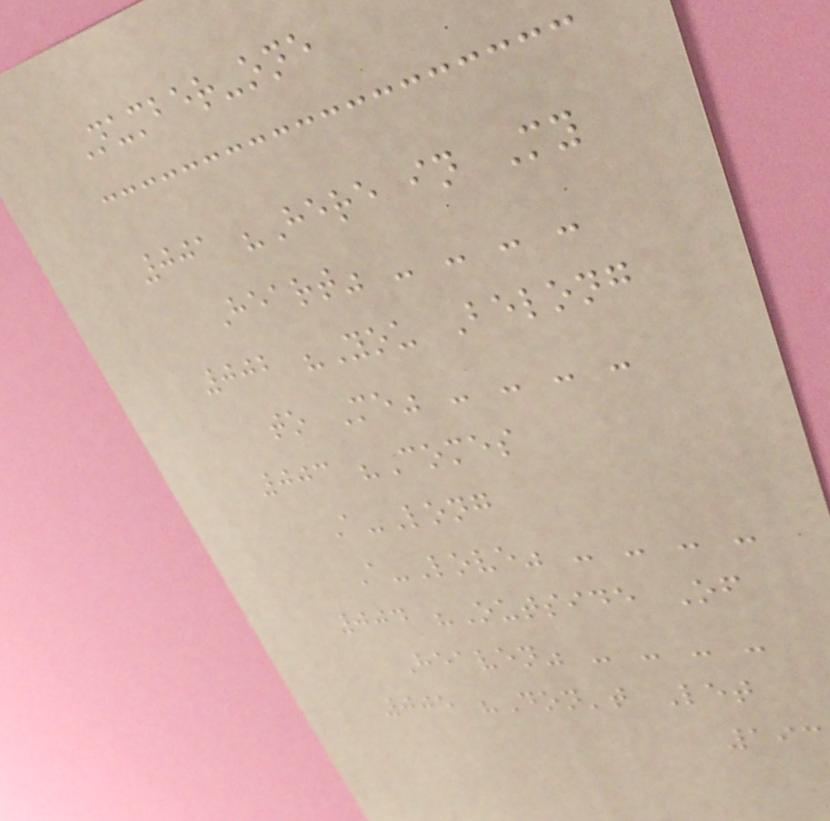Number-one
001 "Here in My
Heart" - - - -
002 "You Belong
to Me" - - - -
003 "Comes
A-Long
A-Love" - - - -
004 "Outside Of
Heaven" - - - -
005 "Don't Let
193
